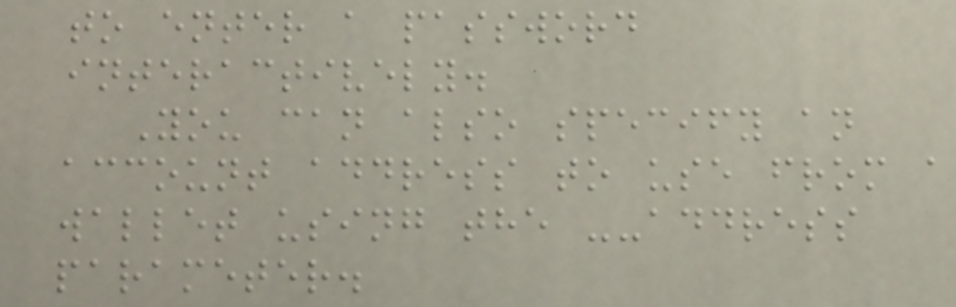to enter a password
interactively.
You can also specify an
account address to use from a
wallet using the --address
parameter.
